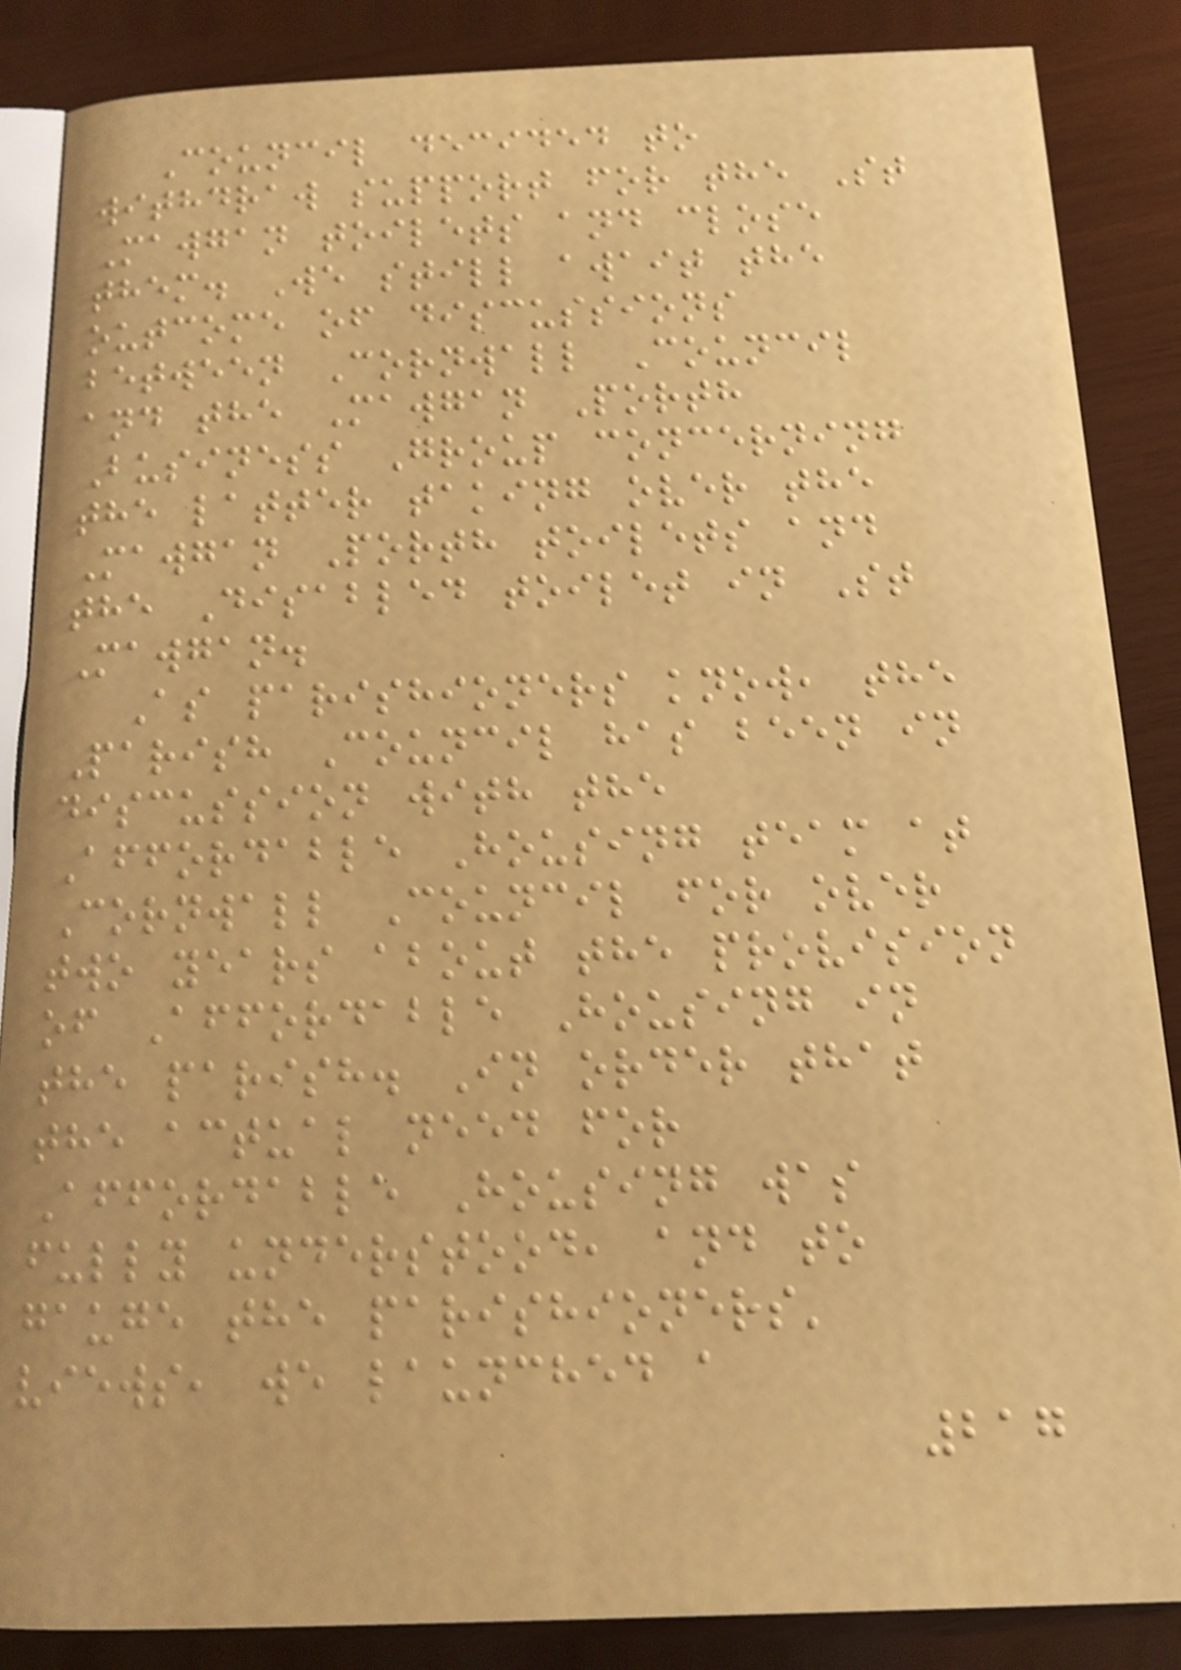Council decided to
withdraw support for the St
Mawgan toilets and close
them. We still await the
outcome of discussions
between Cornwall Council
and the Mawgan Porth
Business Group concerning
the latter taking over the
Mawgan Porth toilets and
the Disabled toilet in St
Mawgan.
As parishioners know, the
Parish Council has been in
discussion with the
Affordable Housing team at
Cornwall Council for over
two years about the provision
of Affordable Housing in
the parish. In order that
the actual need for
Affordable Housing was
fully understood, and to
gauge the parishioners'
views, we launched a
217
